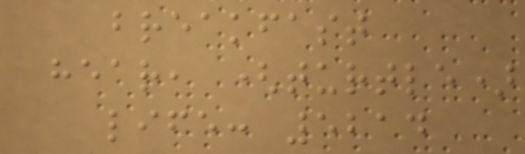breakfast
hear, (turtle)
life: 5214
